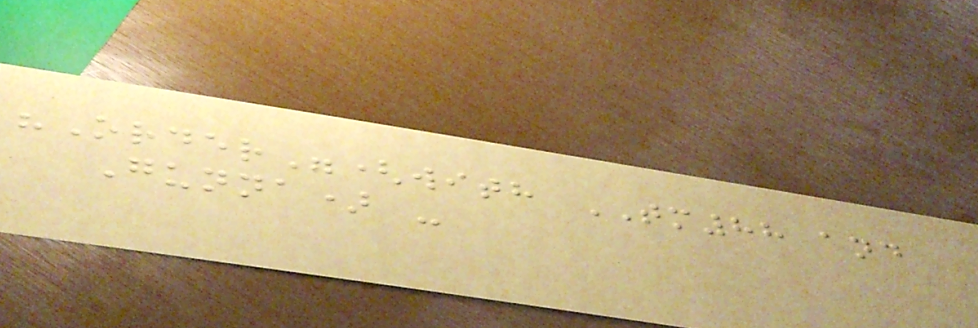"Order"(with TM88 and
Gunna) -
